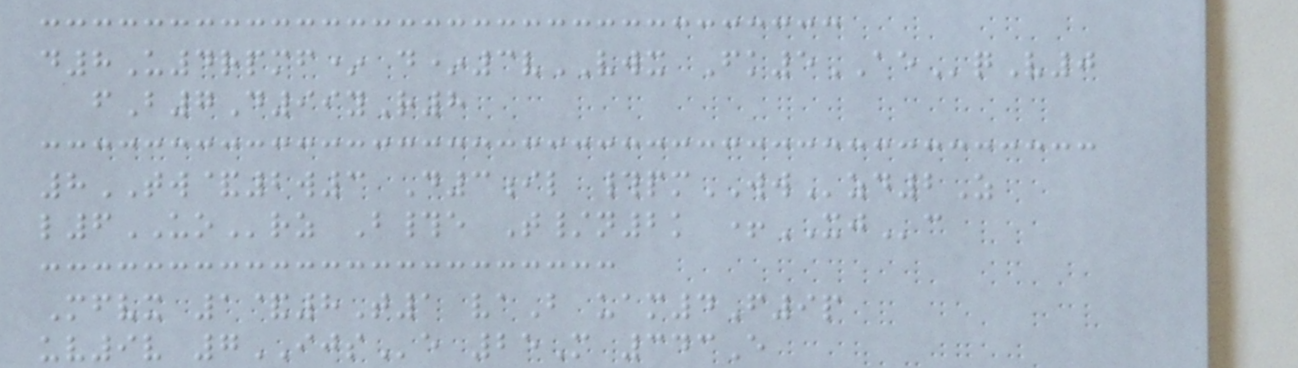d8U4rpmf* d*3vVWX Fk5AEqV0
fB7D99yR8
8TW&2w3 D3il #pmWWzd2Z
l6UOrz B#e T/n2k +XJc
Mfvx 1&8T1 vaB uam4F9p
uv9v 7IJSe 25M 343E
